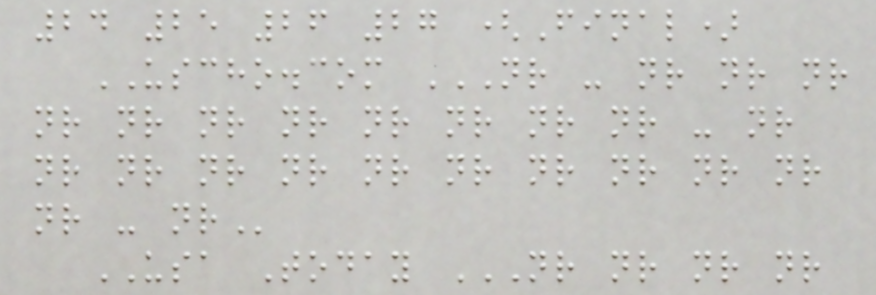24 25 26 27 (Final)
USCHO.com NR - NR NR NR
NR NR NR NR NR NR NR NR - NR
NR NR NR NR NR NR NR NR NR NR
NR - NR
USA Today NR NR NR NR
